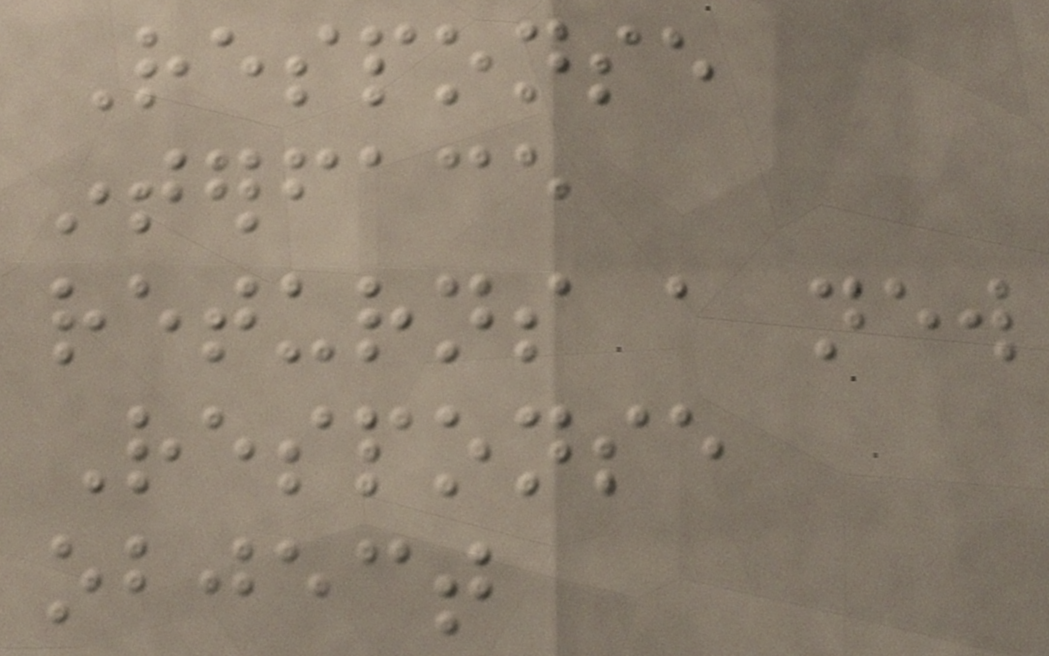Response
interface
returns a new
Response
object
